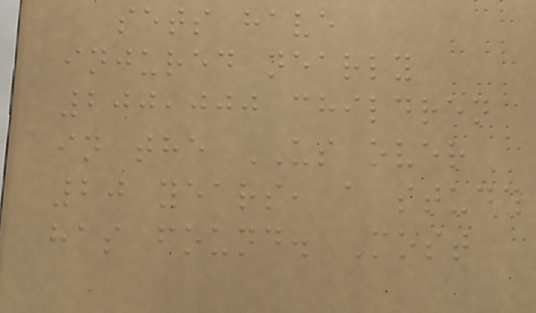sets have
injured nearly
200,000 children
in the US over
20 years, a study
has found. Most
